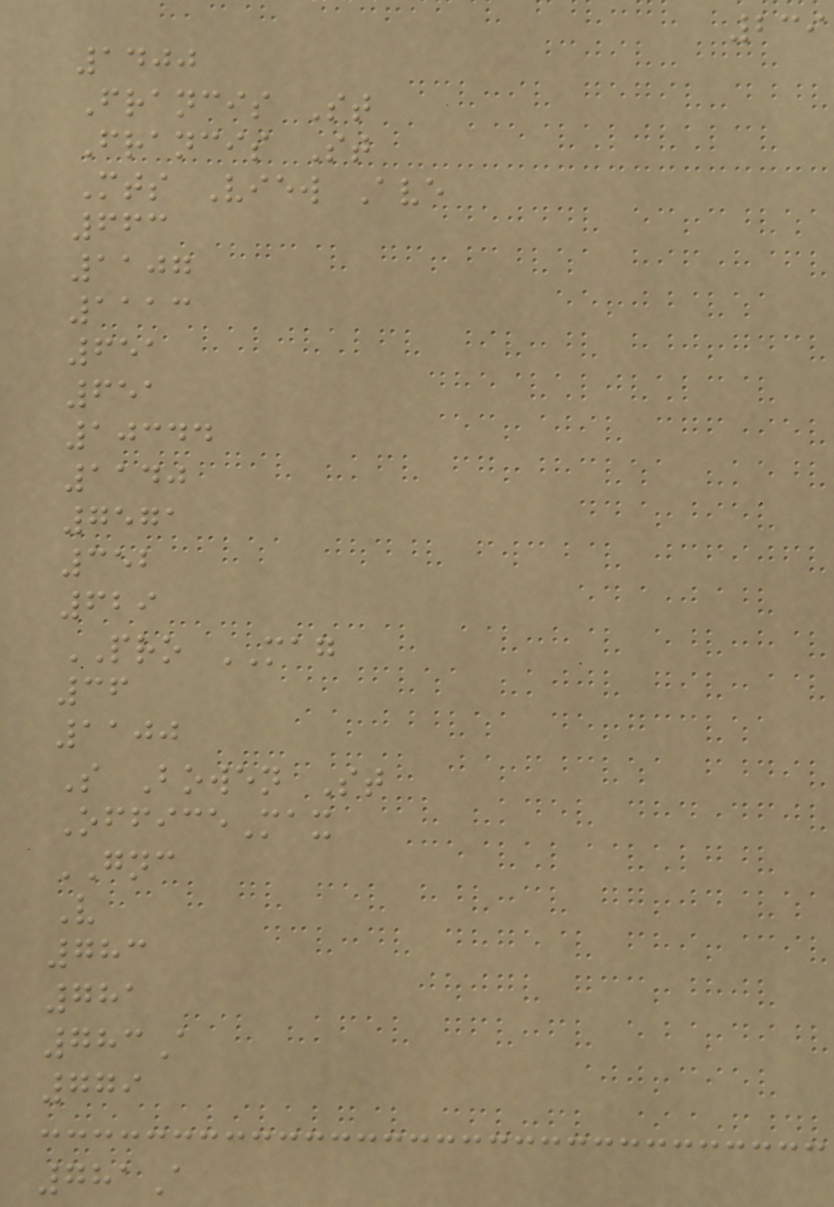239
1400
Francis St
Francis St
Mts View Ave
663
1107
1113
651
651
10344
1140
7571
352
629
PRO MAG
36
1100
S Bowen St
OfficeMax
GNC
V
783
781
783A
779
781A
